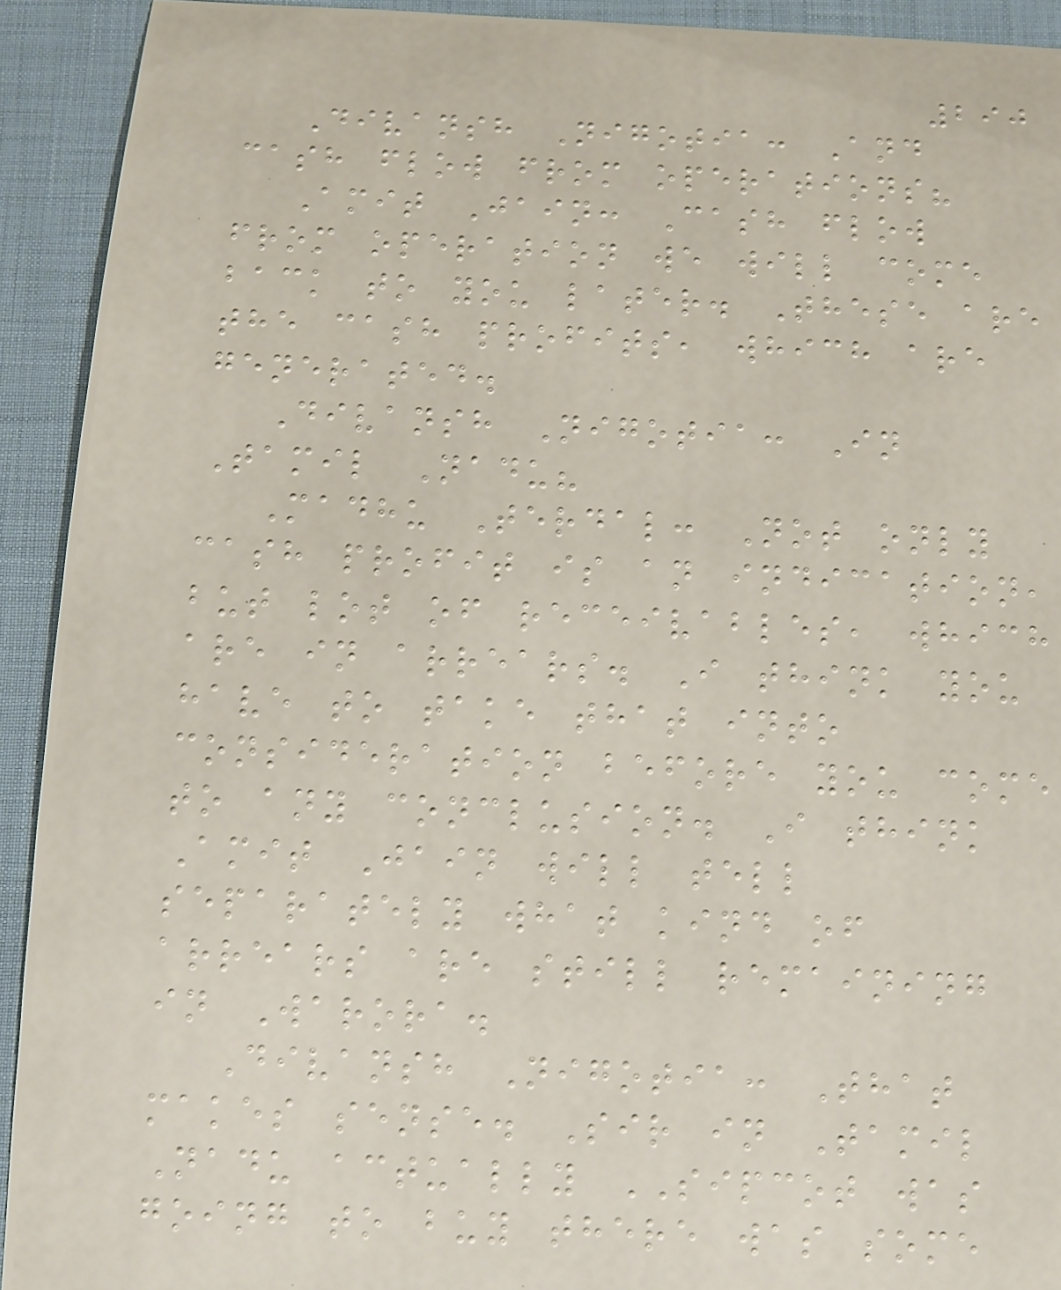290
Divansh Nigotia: And
cash flow from operations?
Amit Jain: Cash flow
from operation we will come
back to you later. These are
the cash profits, which are
generated.
Divansh Nigotia: In
Tamil Nadu?
Madhu Terdal: Not only
cash profit is an indication,
but lot of receivables, which
are in arrears. I think you
have to take that into
consideration before you come
to any conclusion. I think
Amit Jain will tell
separately what kind of
arrears are still remaining
in Warora.
Divansh Nigotia: That
makes sense. Sir in Tamil
Nadu actually SIPCOT was
going to buy there was some
